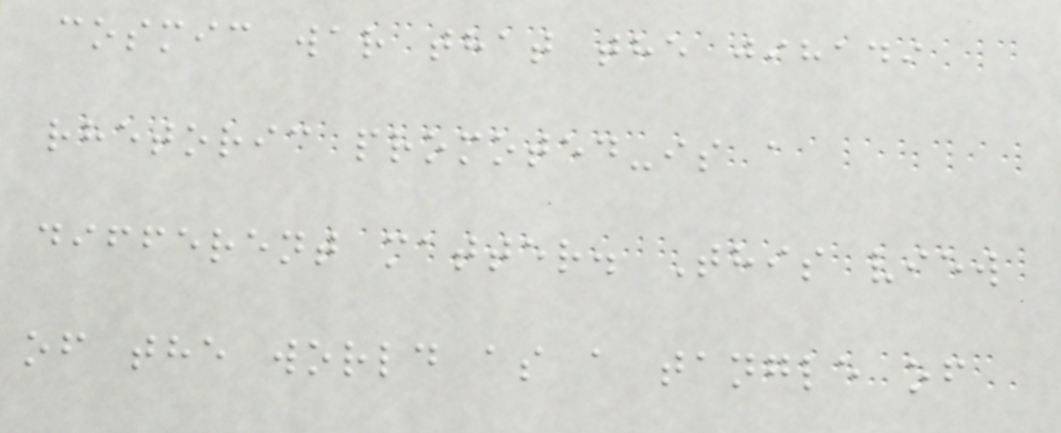cosmic war that the jihadi
rhetoric promoted-is a
different matter. This view
of the world as a tangle of
